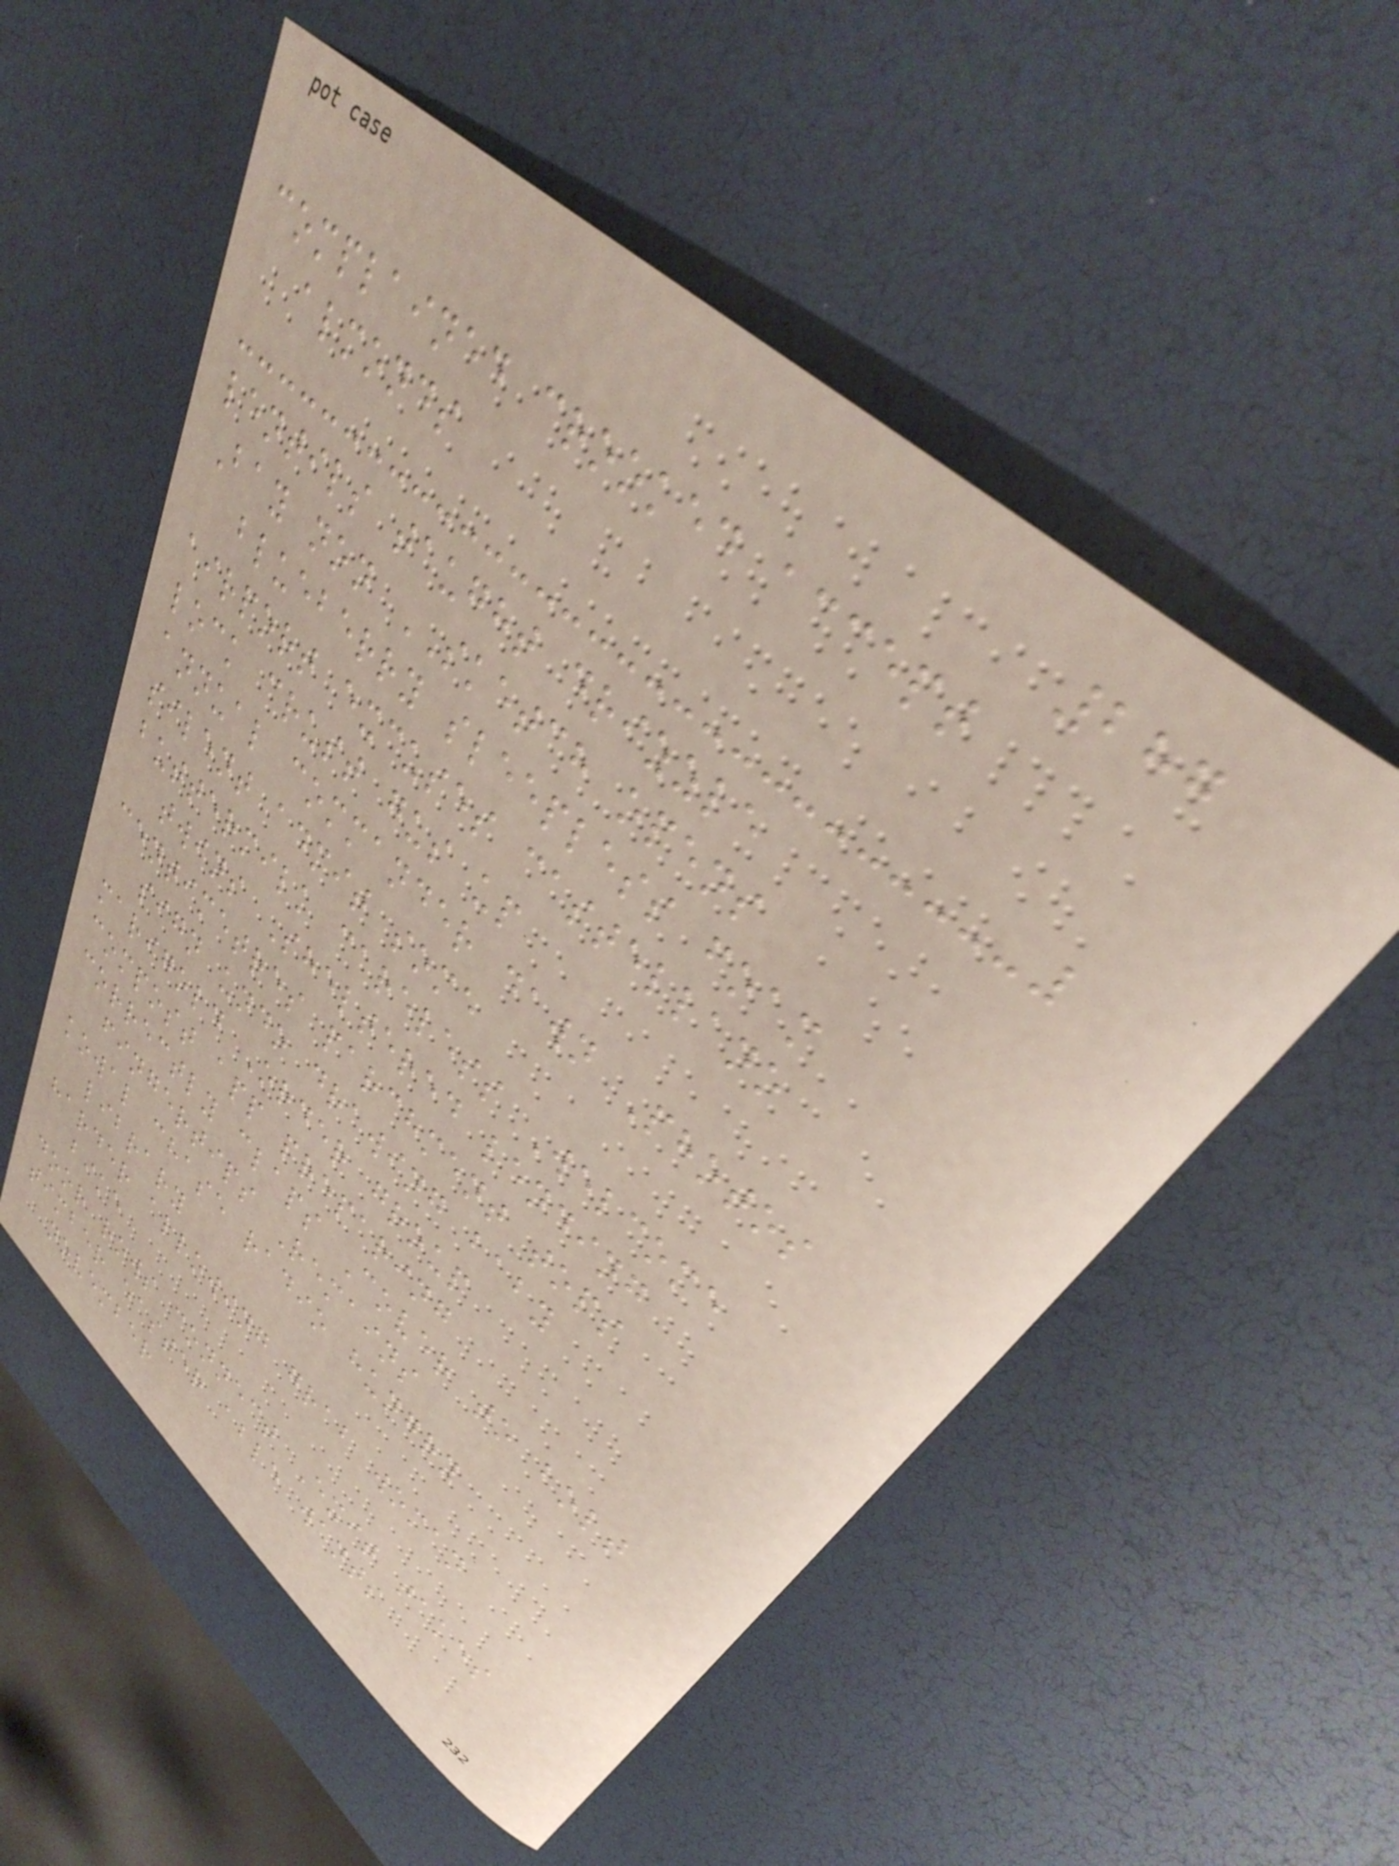287
complained crooked accept
almonds
lentils taught drizzle
Bay non SKETCH opens
blueberry sleepless foam
airport excuses castellano
lock crust gus up
annual commander dawn Photos
silent admit some
buttermilk careless Welcome
twins Sheltered lending
centimetres parchment tops
sign undo drawing baby
marigold Order group
compost app preparing
correctly claps Cover to bolt
fingertips Remains
kowal chase radio hungry
library
harder allowing grab woman
bike
door rows connect Exit takes
timber easter able wants
november
